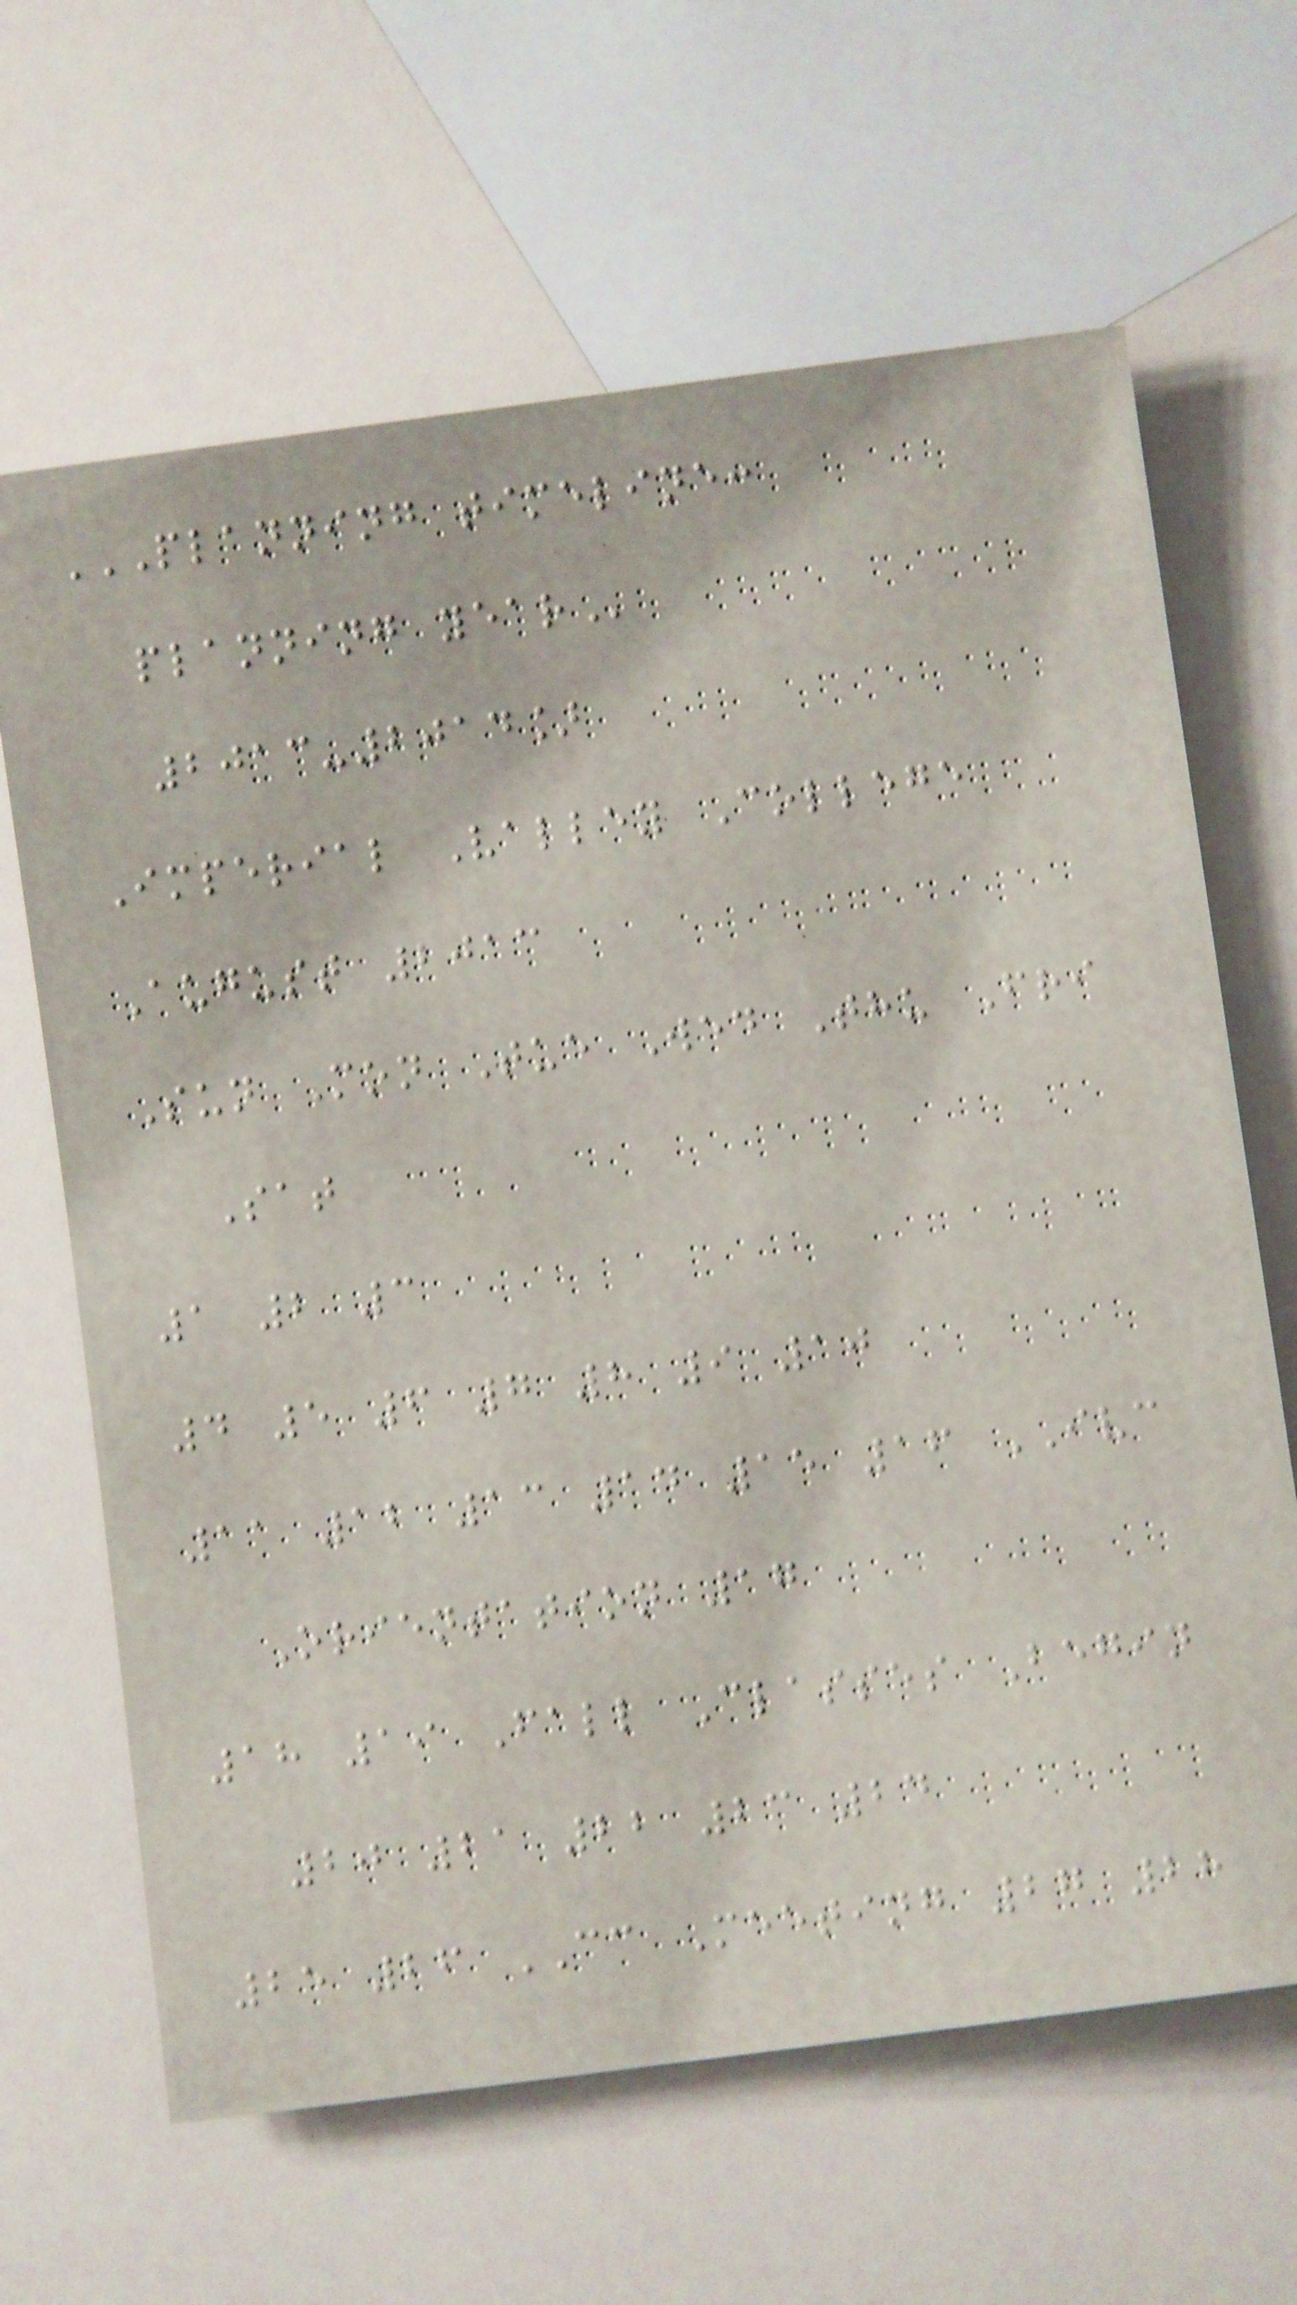PLANNING TIMELINE:
PLANNING YEAR
2013-2014]
Imperial Valley College
August 2013
Sun Mon Tue Wed Thu Fri
Sat
1 2 3
4 5 6 7 8 9 10
11 12 13 14 15 16 IVC
Orientation 17
18 19 Fall Classes Begin
20 21 22 23 24
25 26 CC Meeting 27 28
